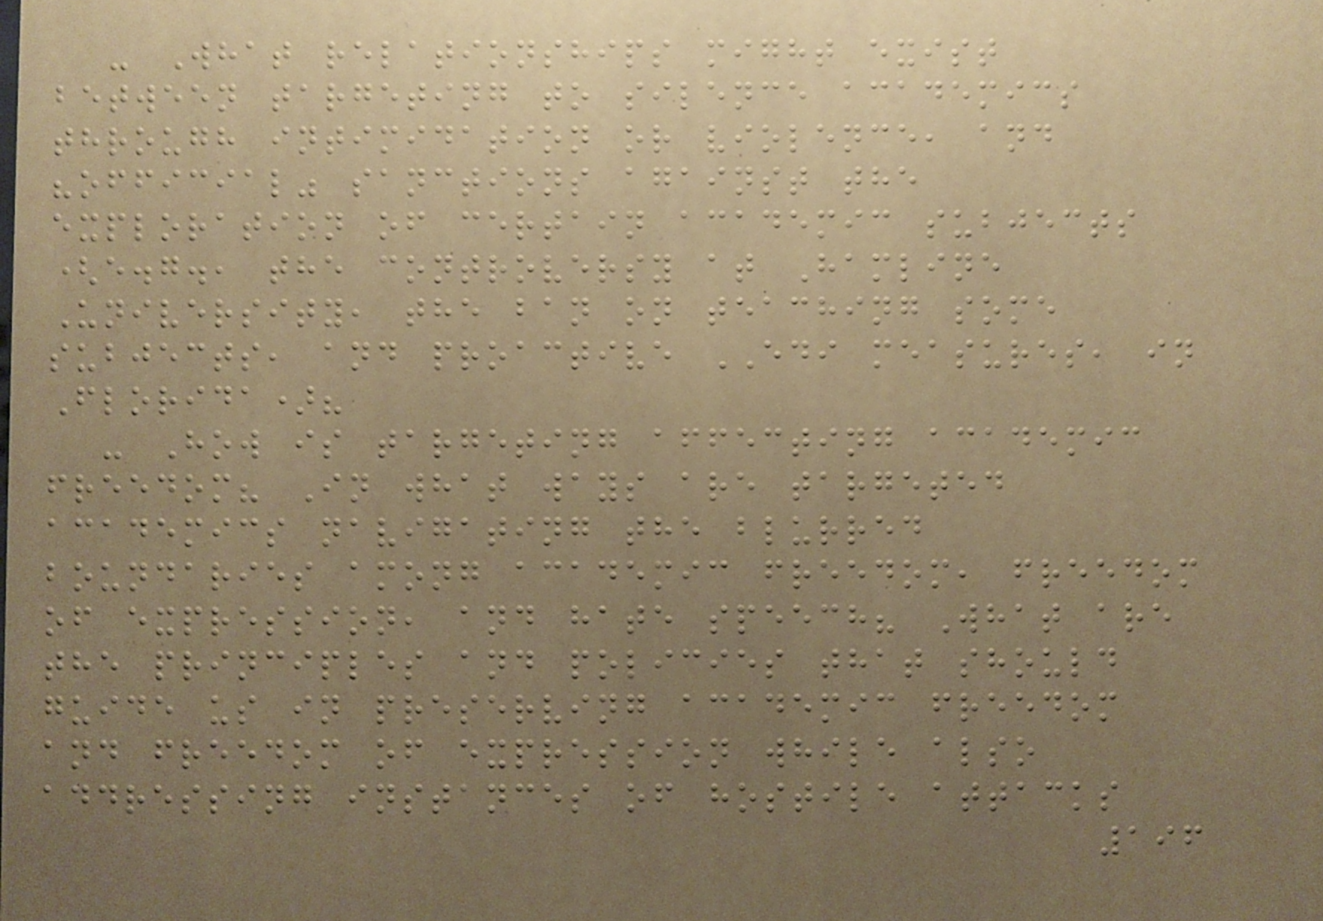- What relationships might exist
between targeting to silence academics
through intimidation or violence, and
"official" sanctions against the
exploration of certain academic subjects
(e.g., the controversy at Hamline
University, the ban on teaching some
subjects, and proactive EDI measures, in
Florida)?
- How is targeting affecting academic
freedom? In what ways are targeted
academics navigating the blurred
boundaries among academic freedom, freedom
of expression, and hate speech? What are
the principles and policies that should
guide us in preserving academic freedom
and freedom of expression while also
addressing instances of hostile attacks
196
